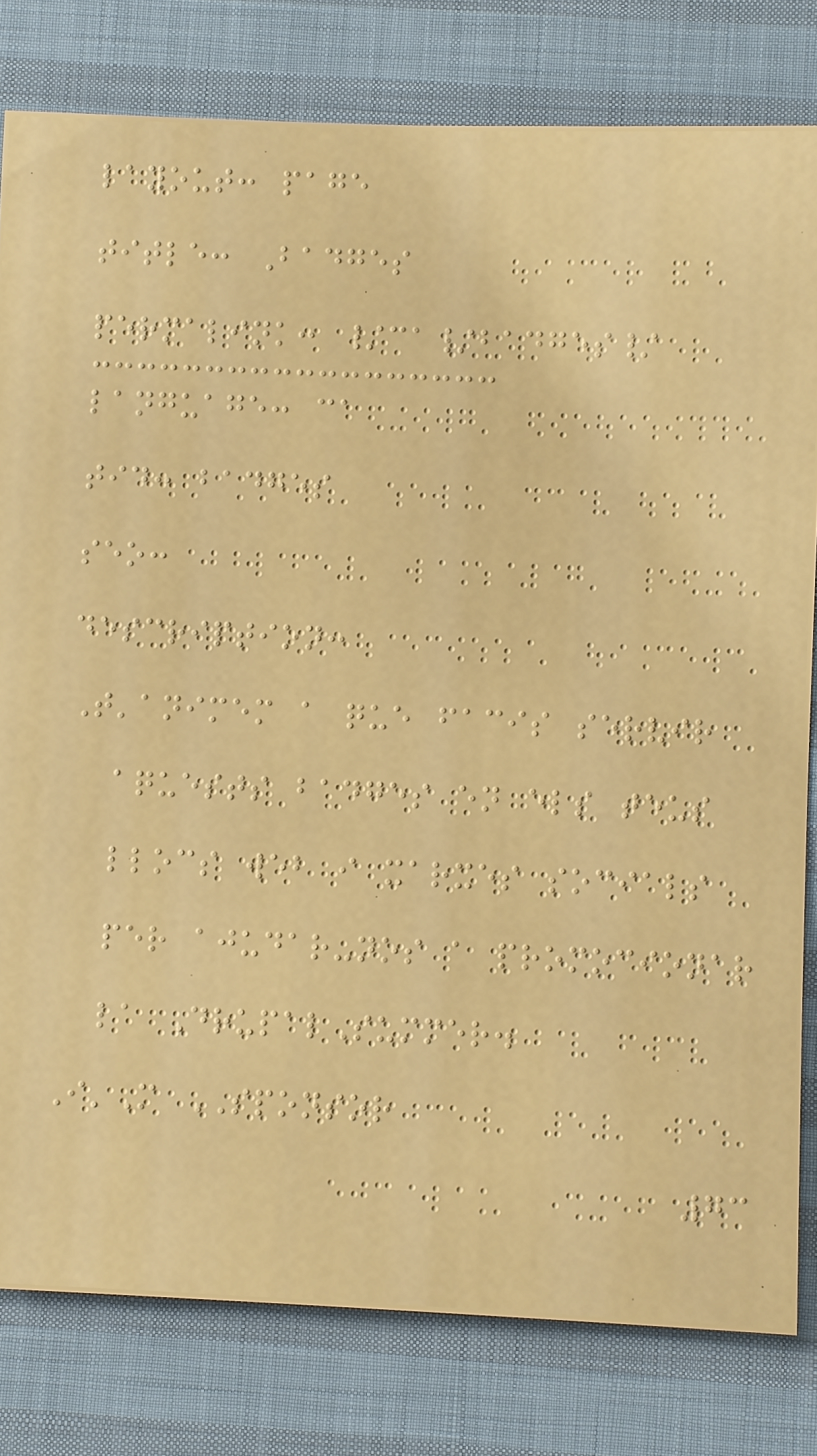layout: page
title: Badges
permalink: /ca/badges/
language: ca
tid: badges
seo:
description:
T'animem a que facis servir
aquests badges en els teus
llocs web i xarxes socials
per ajudar-nos a promocionar
la DrupalSummer.
I'M SPONSOR
73
